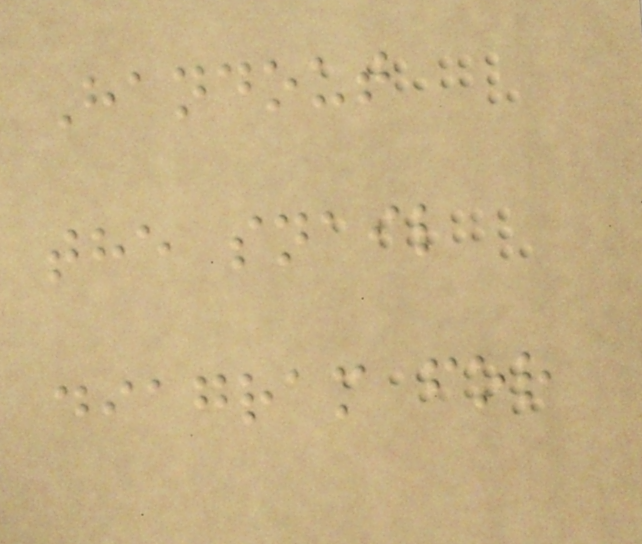Handout
the snail
diagram for
